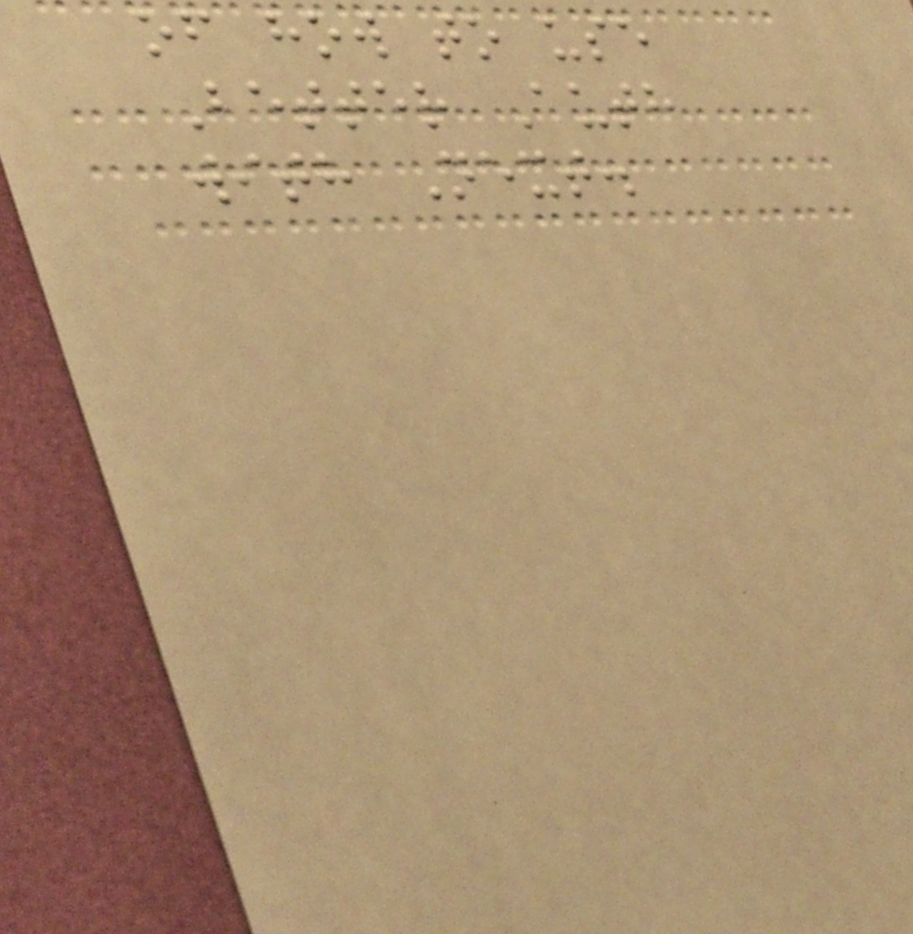of how to use
Better Auth
with Next.
